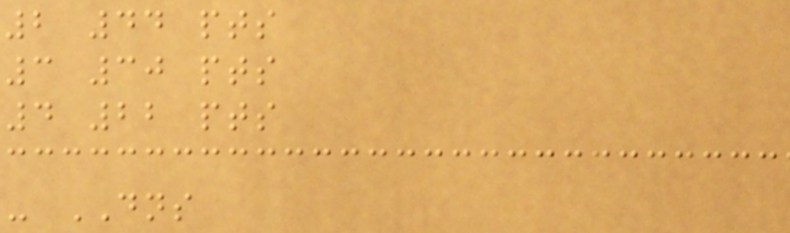2 44 pts
3 30 pts
4 22 pts
- DNS
